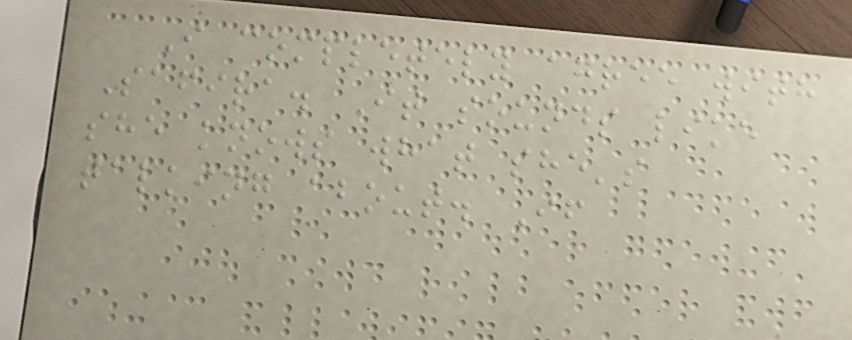I completely agree with
Safira. It sounds like
she knows what she's
talking about. If
